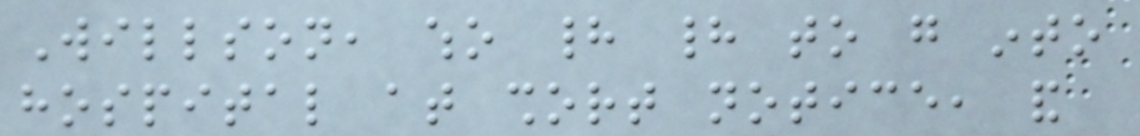Willson, who had had to go into
hospital at short notice, and
